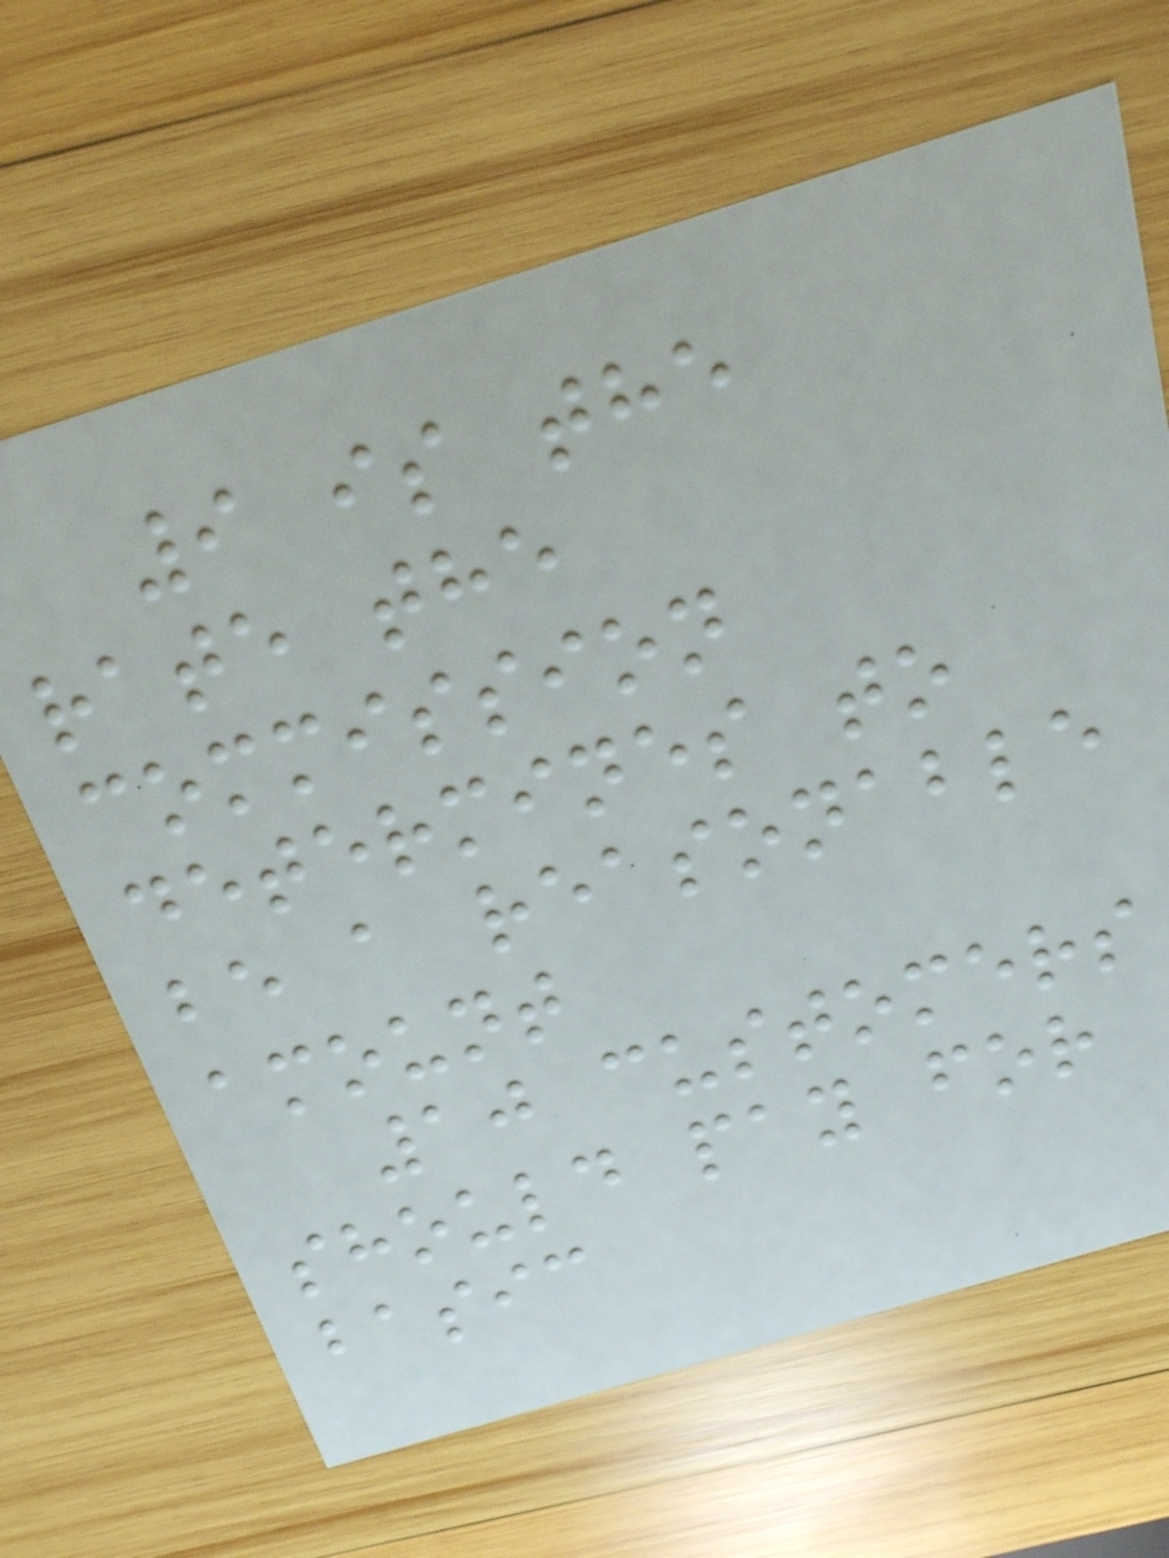9 is the
rate the
commission
determines to
be a reasonable
amount
10 customers
should pay for
basic
